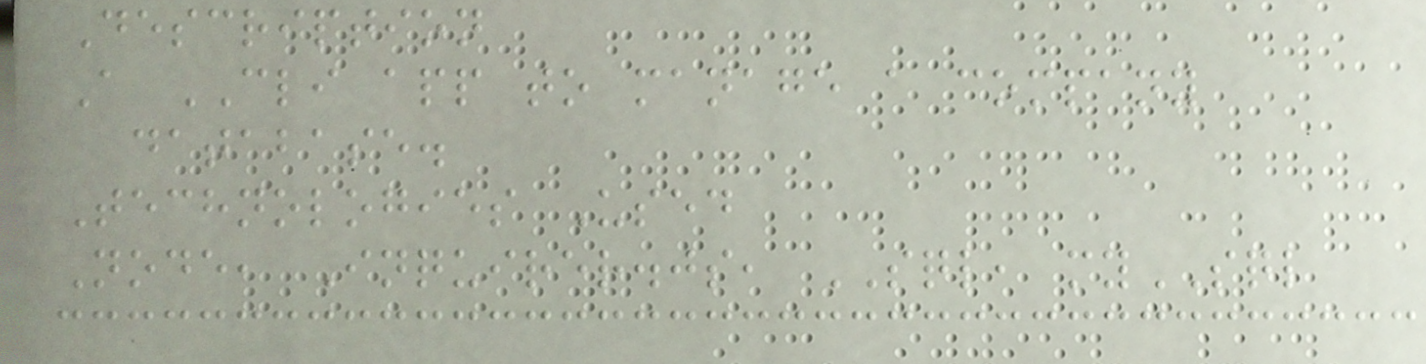Description
A CLI app to manage a company
database.
Technologies Used
Node, Inquirer.js, SQL, mySQL
